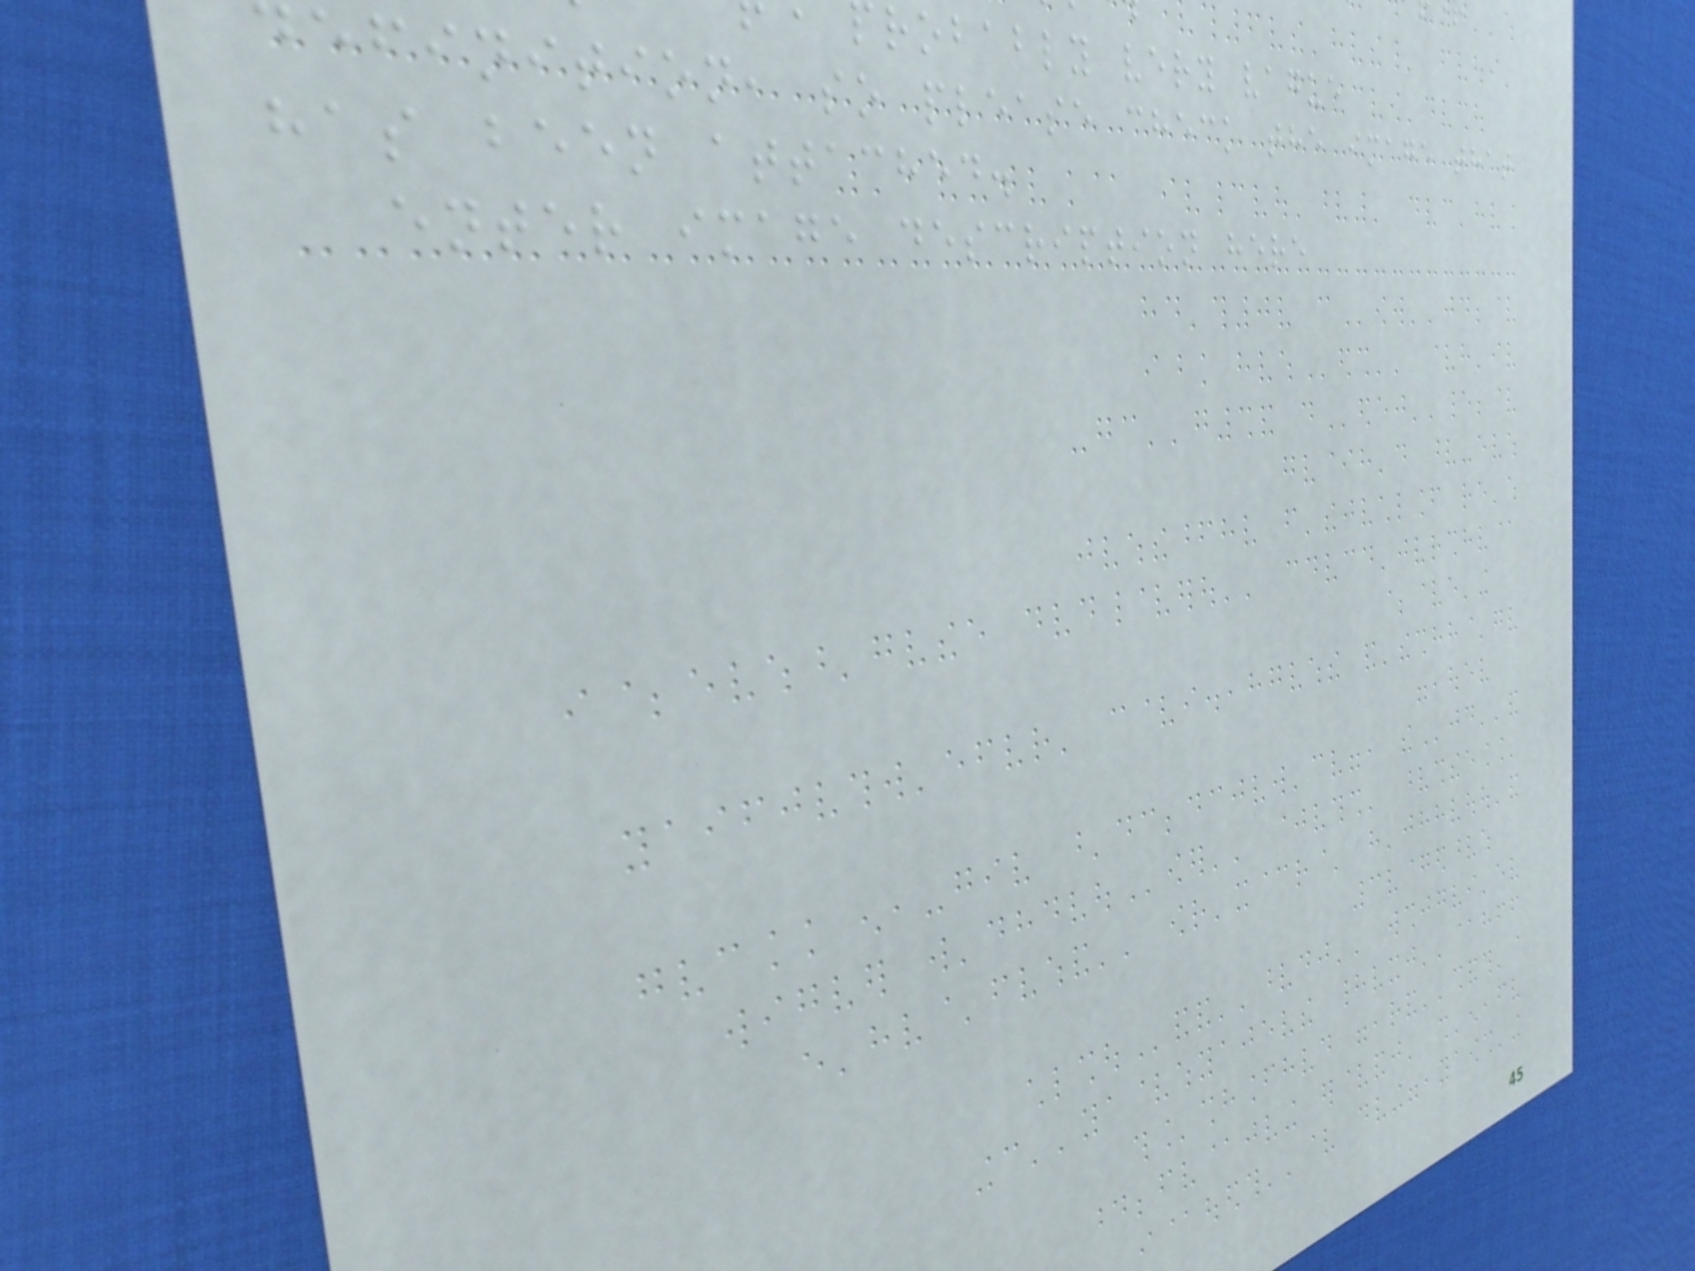robably very vague
efinition, so please check the image that
has been attached.
enter image description here
